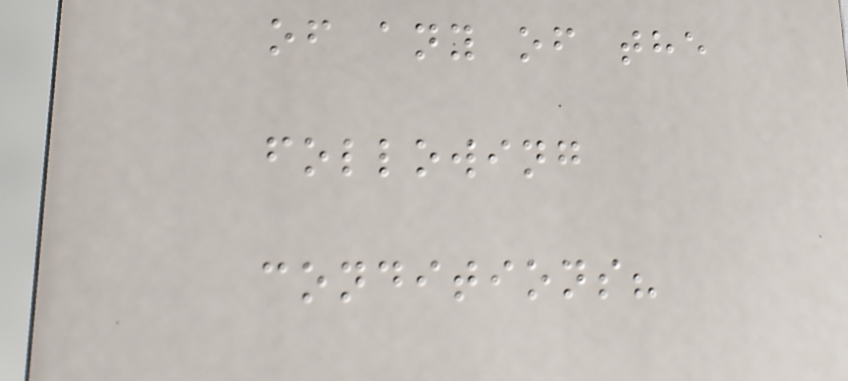of any of the
following
conditions?
